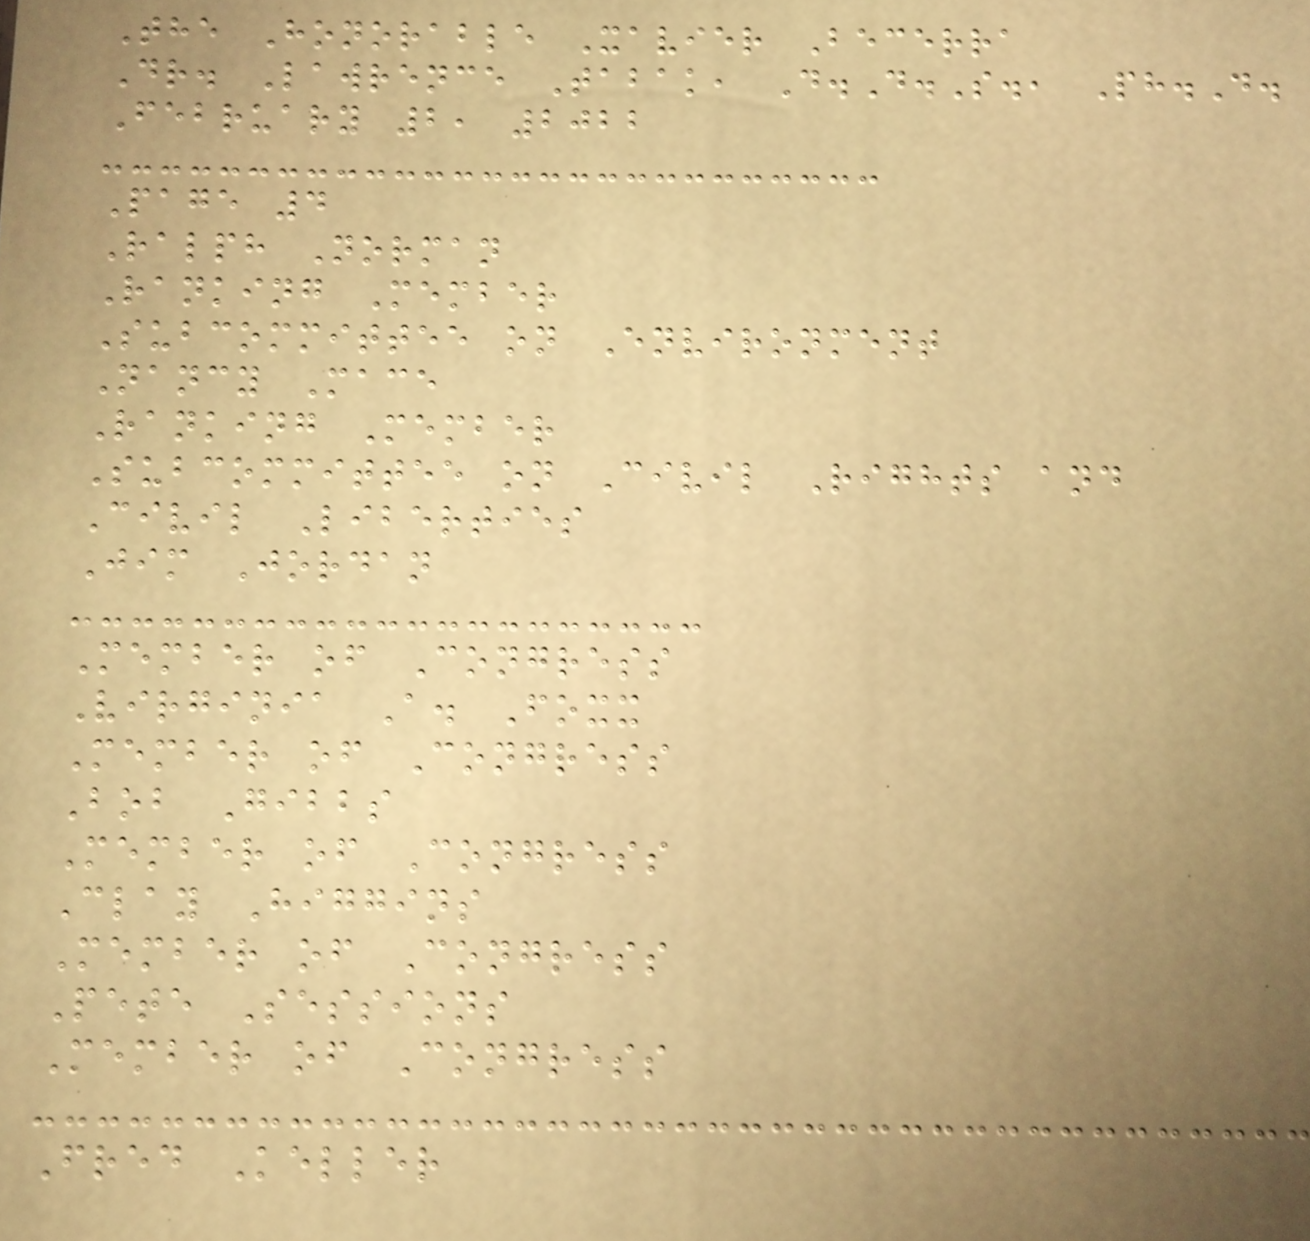The Honorable Xavier Becerra
Dr. Lawrence Tabak, D.D.S., Ph.D.
February 2, 2022
Page 4
Ralph Norman
Ranking Member
Subcommittee on Environment
Nancy Mace
Ranking Member
Subcommittee on Civil Rights and
Civil Liberties
Jim Jordan
Member of Congress
Virginia A. Foxx
Member of Congress
Bob Gibbs
Member of Congress
Clay Higgins
Member of Congress
Pete Sessions
Member of Congress
Fred Keller
